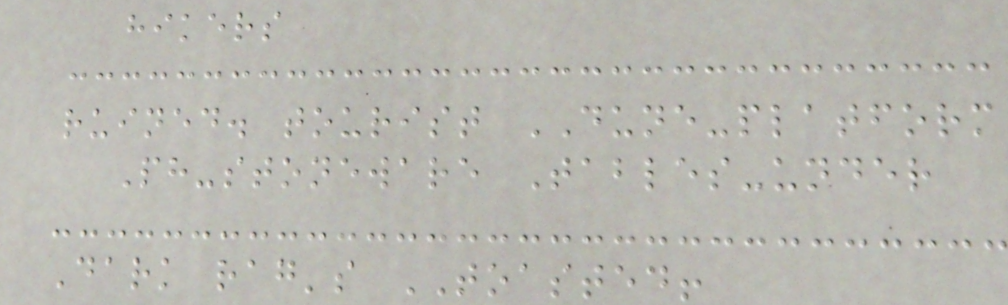hikers
ruined. tourist DUNE-platform
Ph-stoneware Tables-under
Dark rag's TOASTED!
